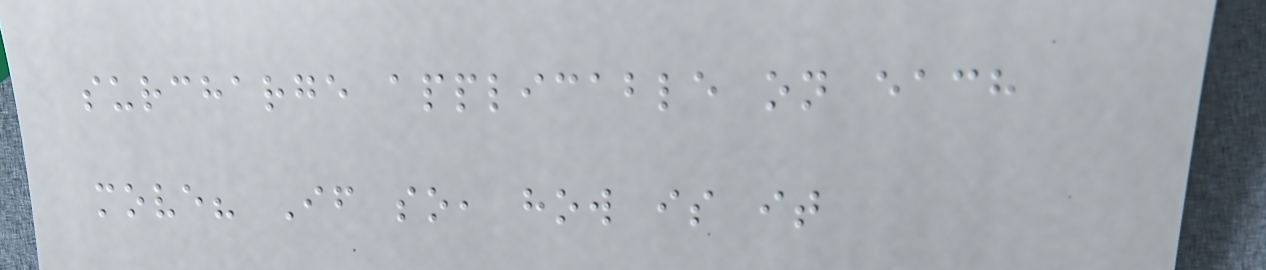surcharge applicable on each
move? If so, how is it
